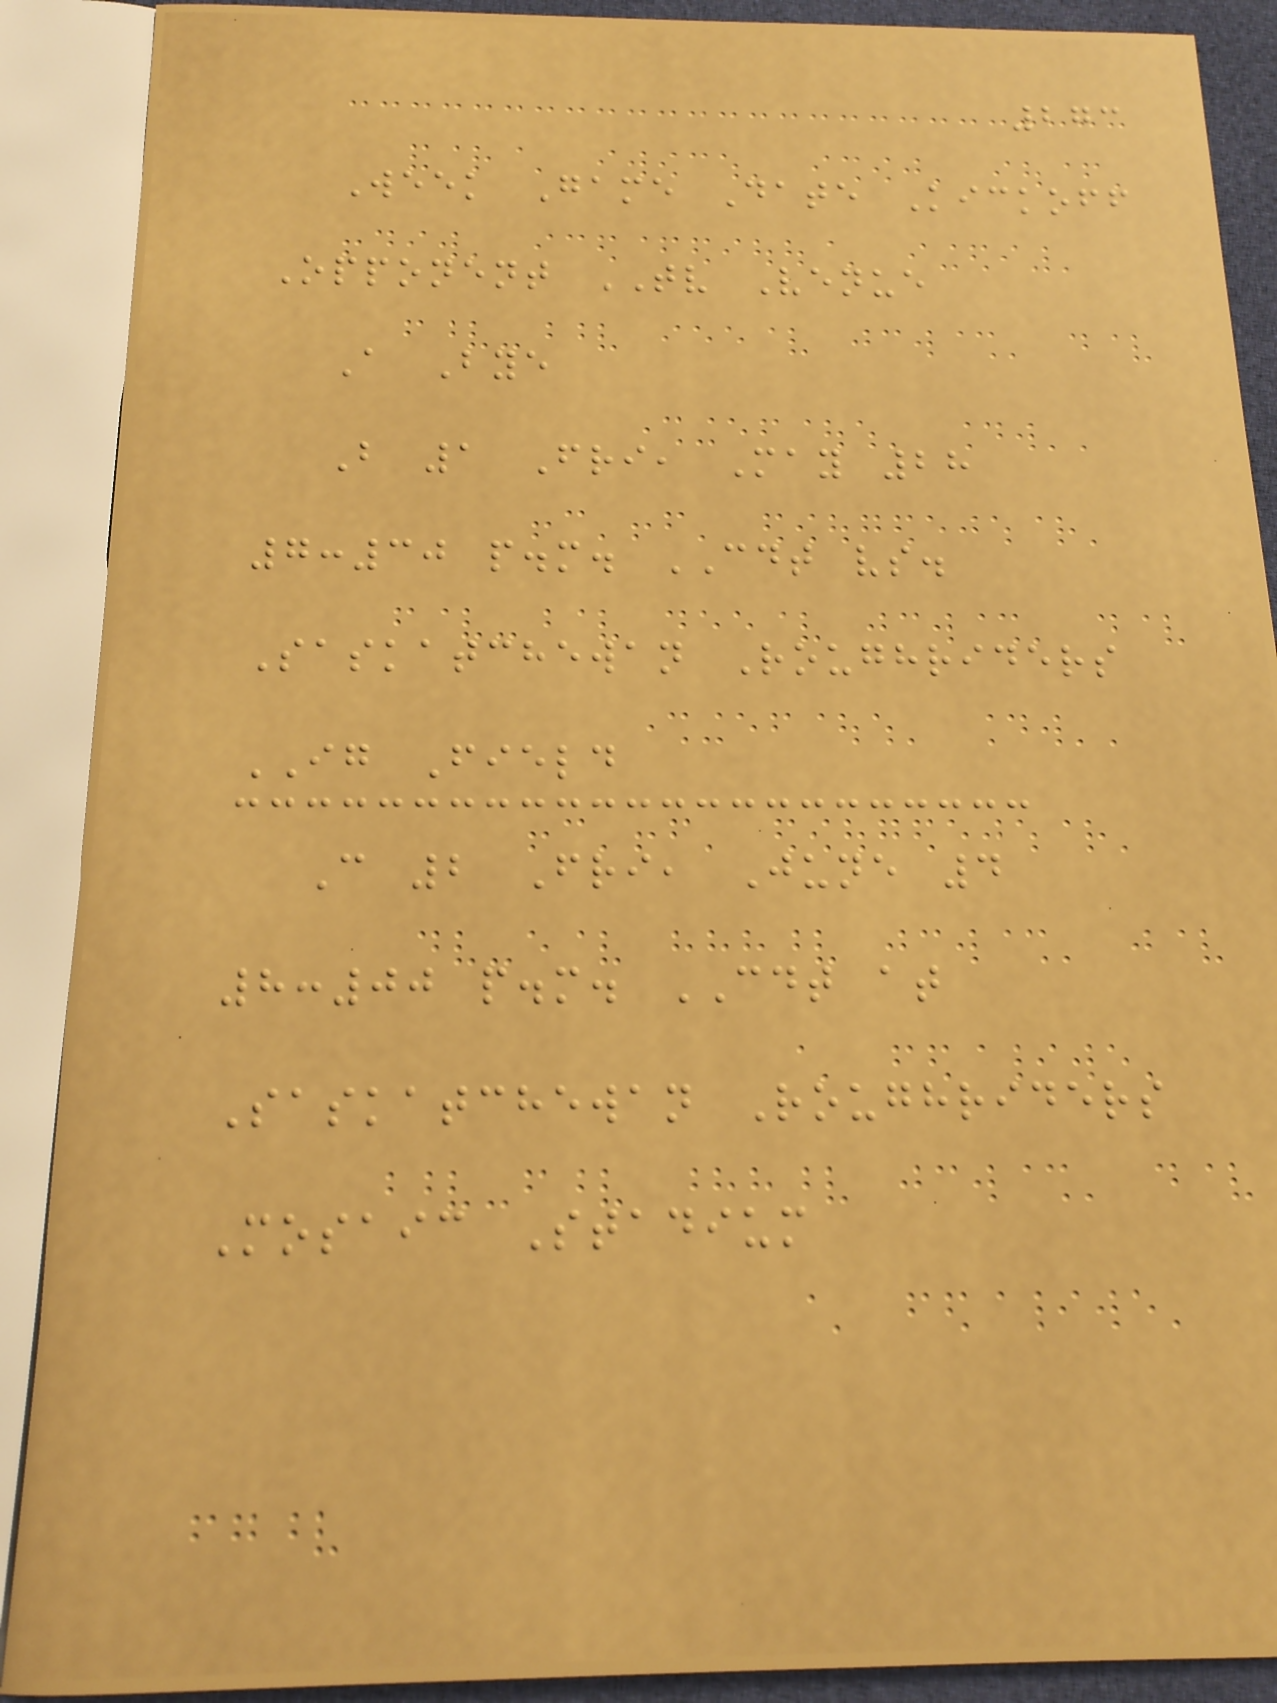273
Week Game Date Kickoff
Opponent TV Venue
A Bye
B 1 Fri, May 28
7:30 p.m. CDT vs.
Saskatchewan Roughriders
IG Field
C 2 Fri, June 4
8:00 p.m. CDT at
Saskatchewan Roughriders
Mosaic Stadium
